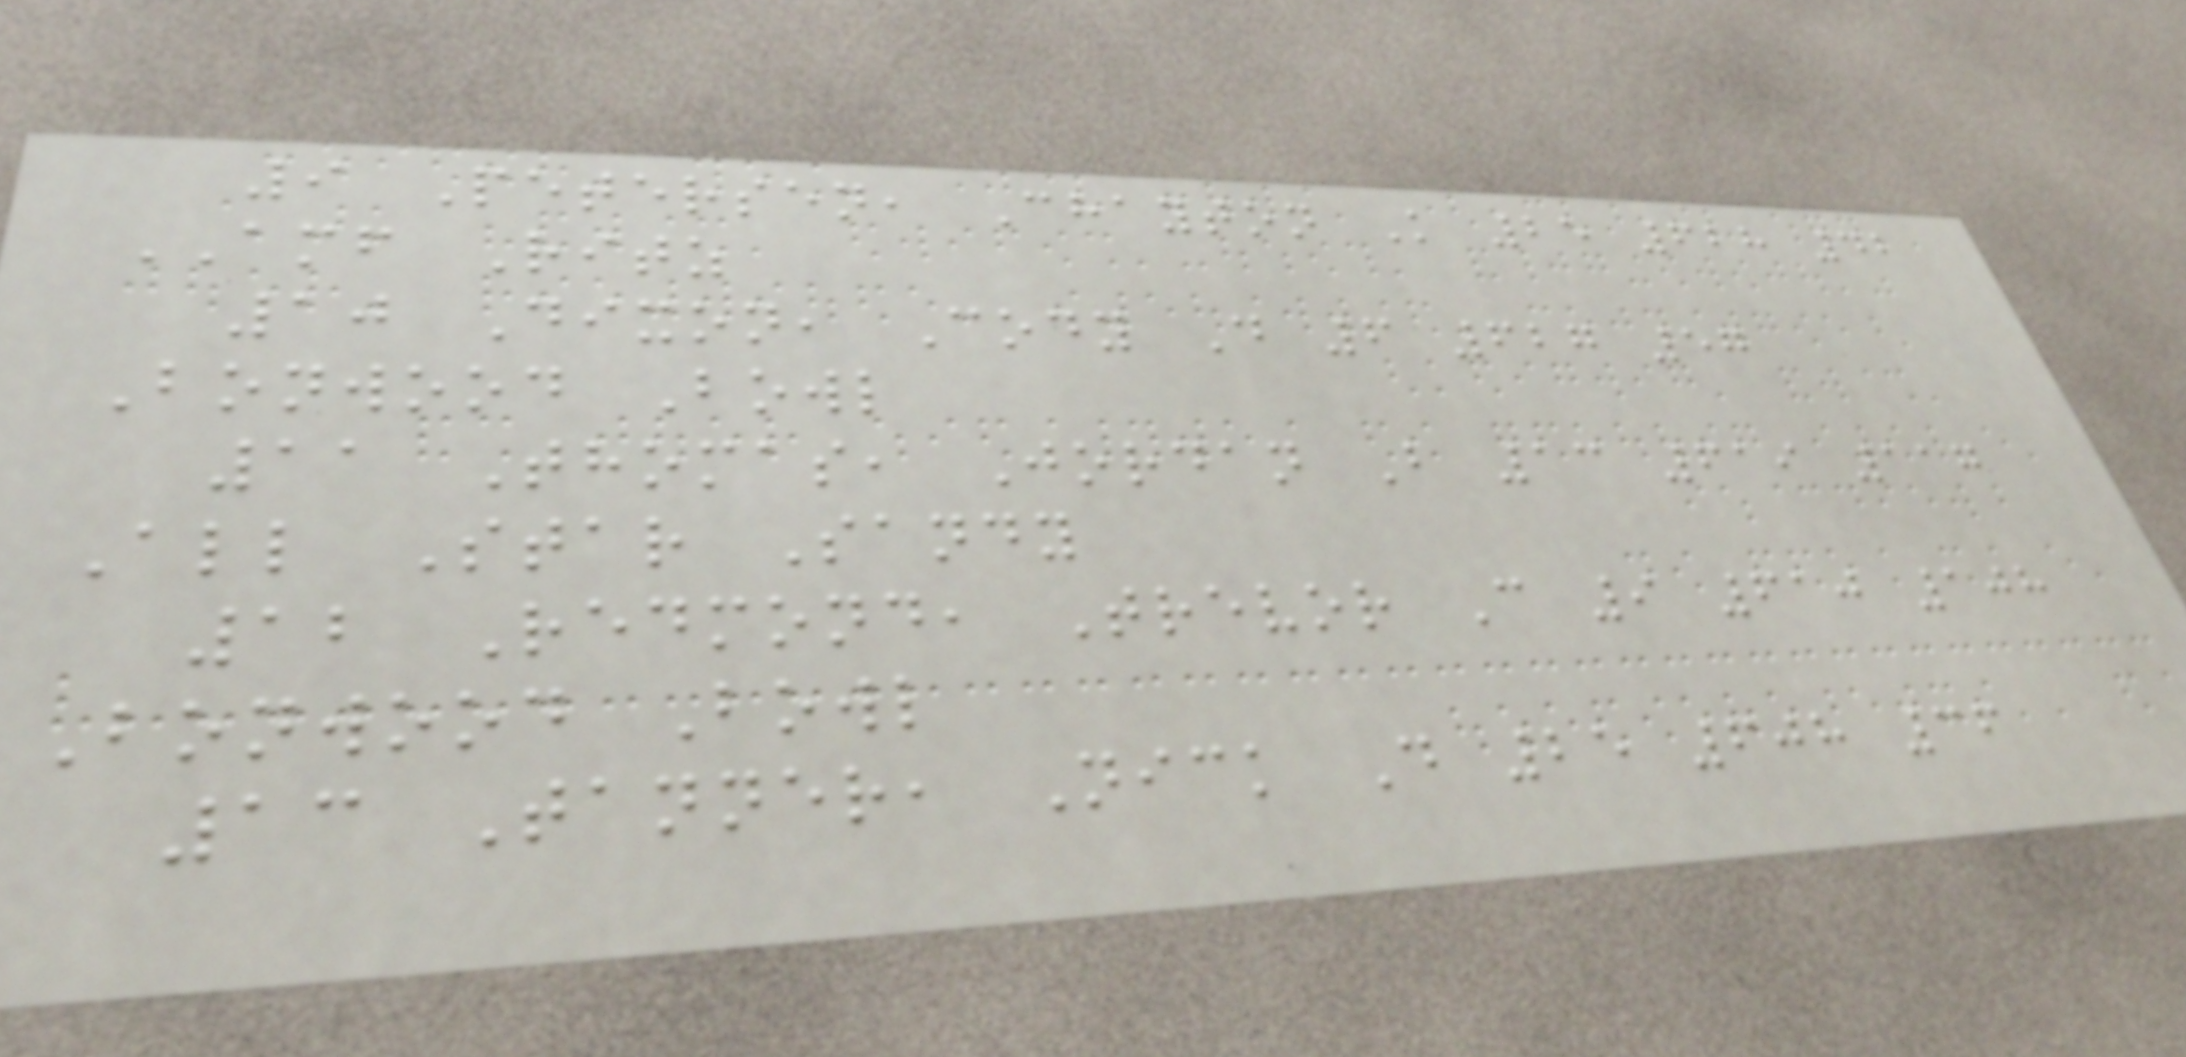9 Petersen, Chayton K 25 628 42
AMF Ritz
10 Dixon, Cody D 6 627 57
Bonwood Bowl
11 Thomas, Jordan B 13 619 117
All Star Sandy
12 Redmond, Trevor C 9 610 108
Bonwood Bowl
13 Tanner, Nick D 25 608 36
